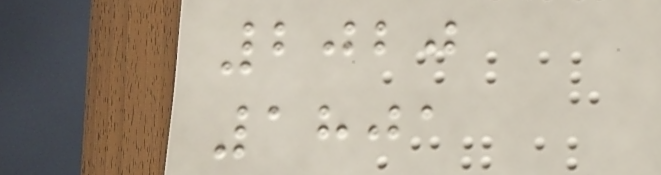2020
1801
